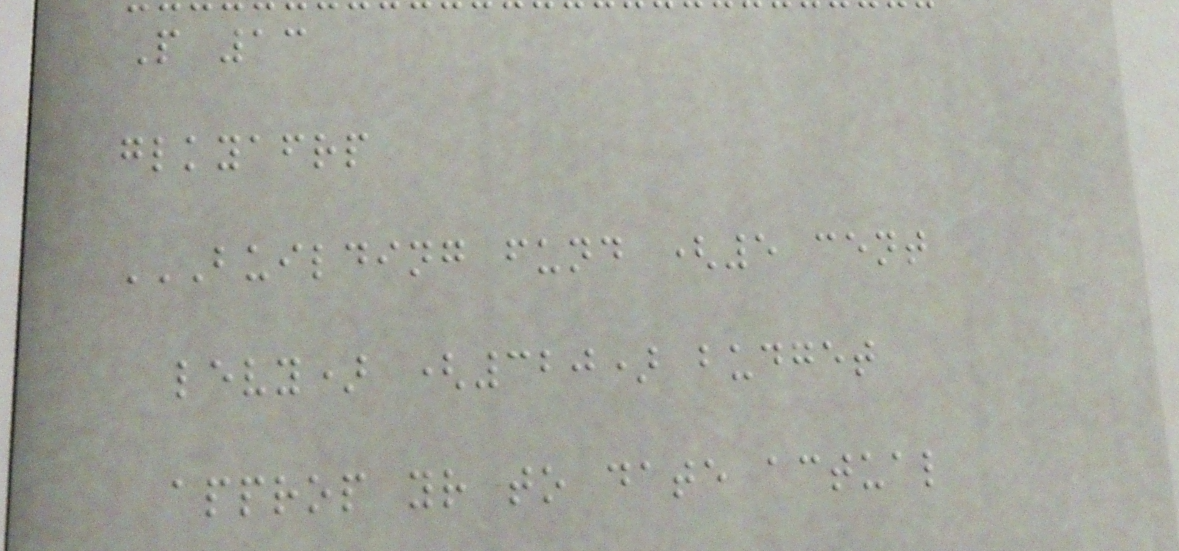P 13
glkyafrp
BUILDING FUND (5 CENT
LEVY) (320) BUDGET
APPROP YR TO DATE ACTUAL
